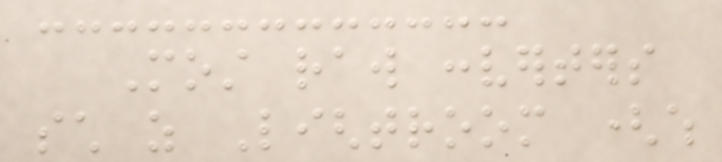Most raw converters
such as Lightroom (which
